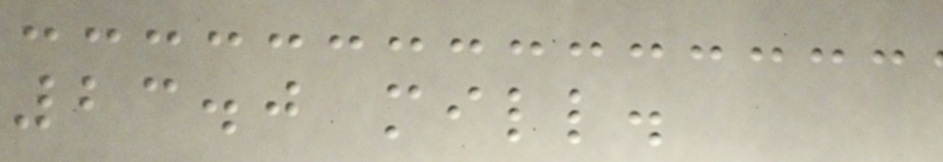23.0 mill.
